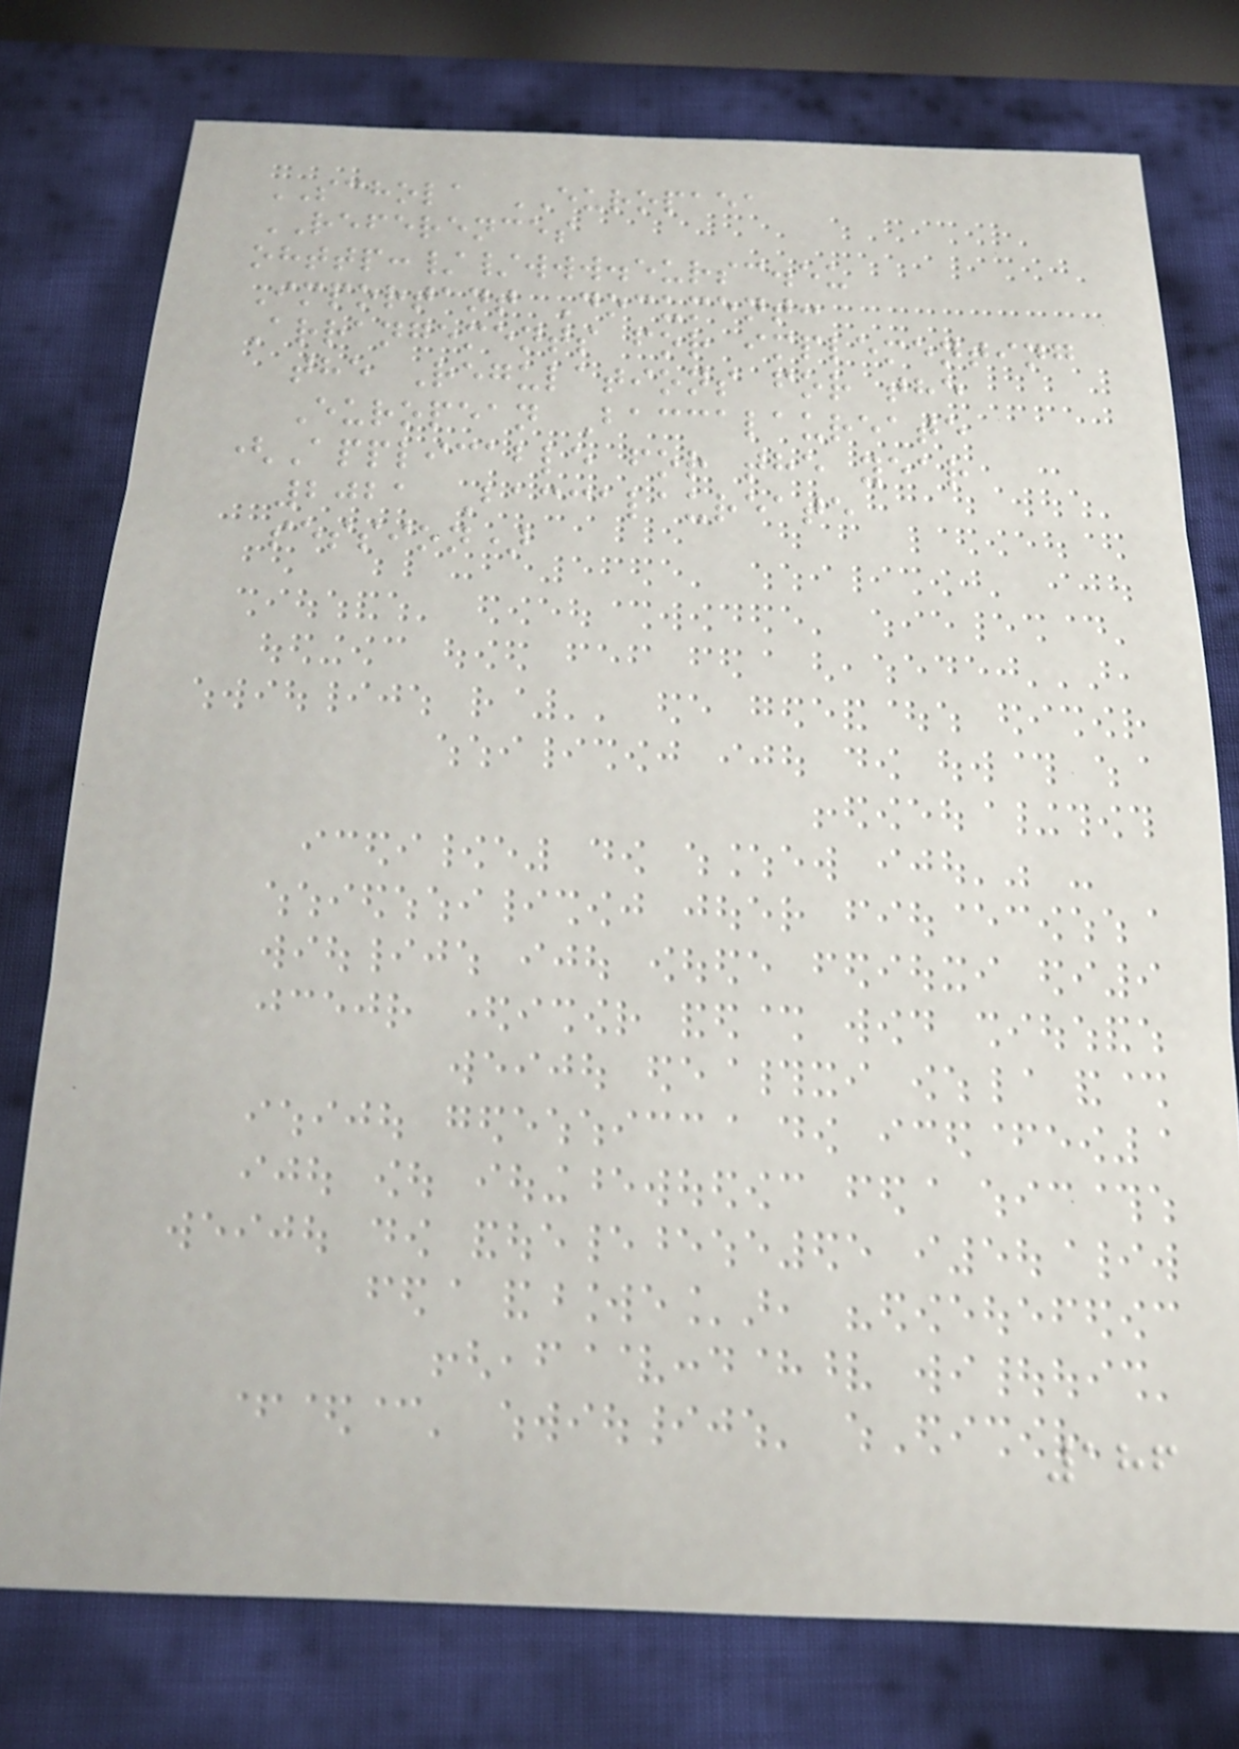SCHOLA EUROPAEA
REFERENCES
ohttp://www.eursc.eu
Important Document:
Arrangements for implementing
the Regulations for the
European Baccalaureate
(Applicable for the year
2021 Baccalaureate
session)
186
